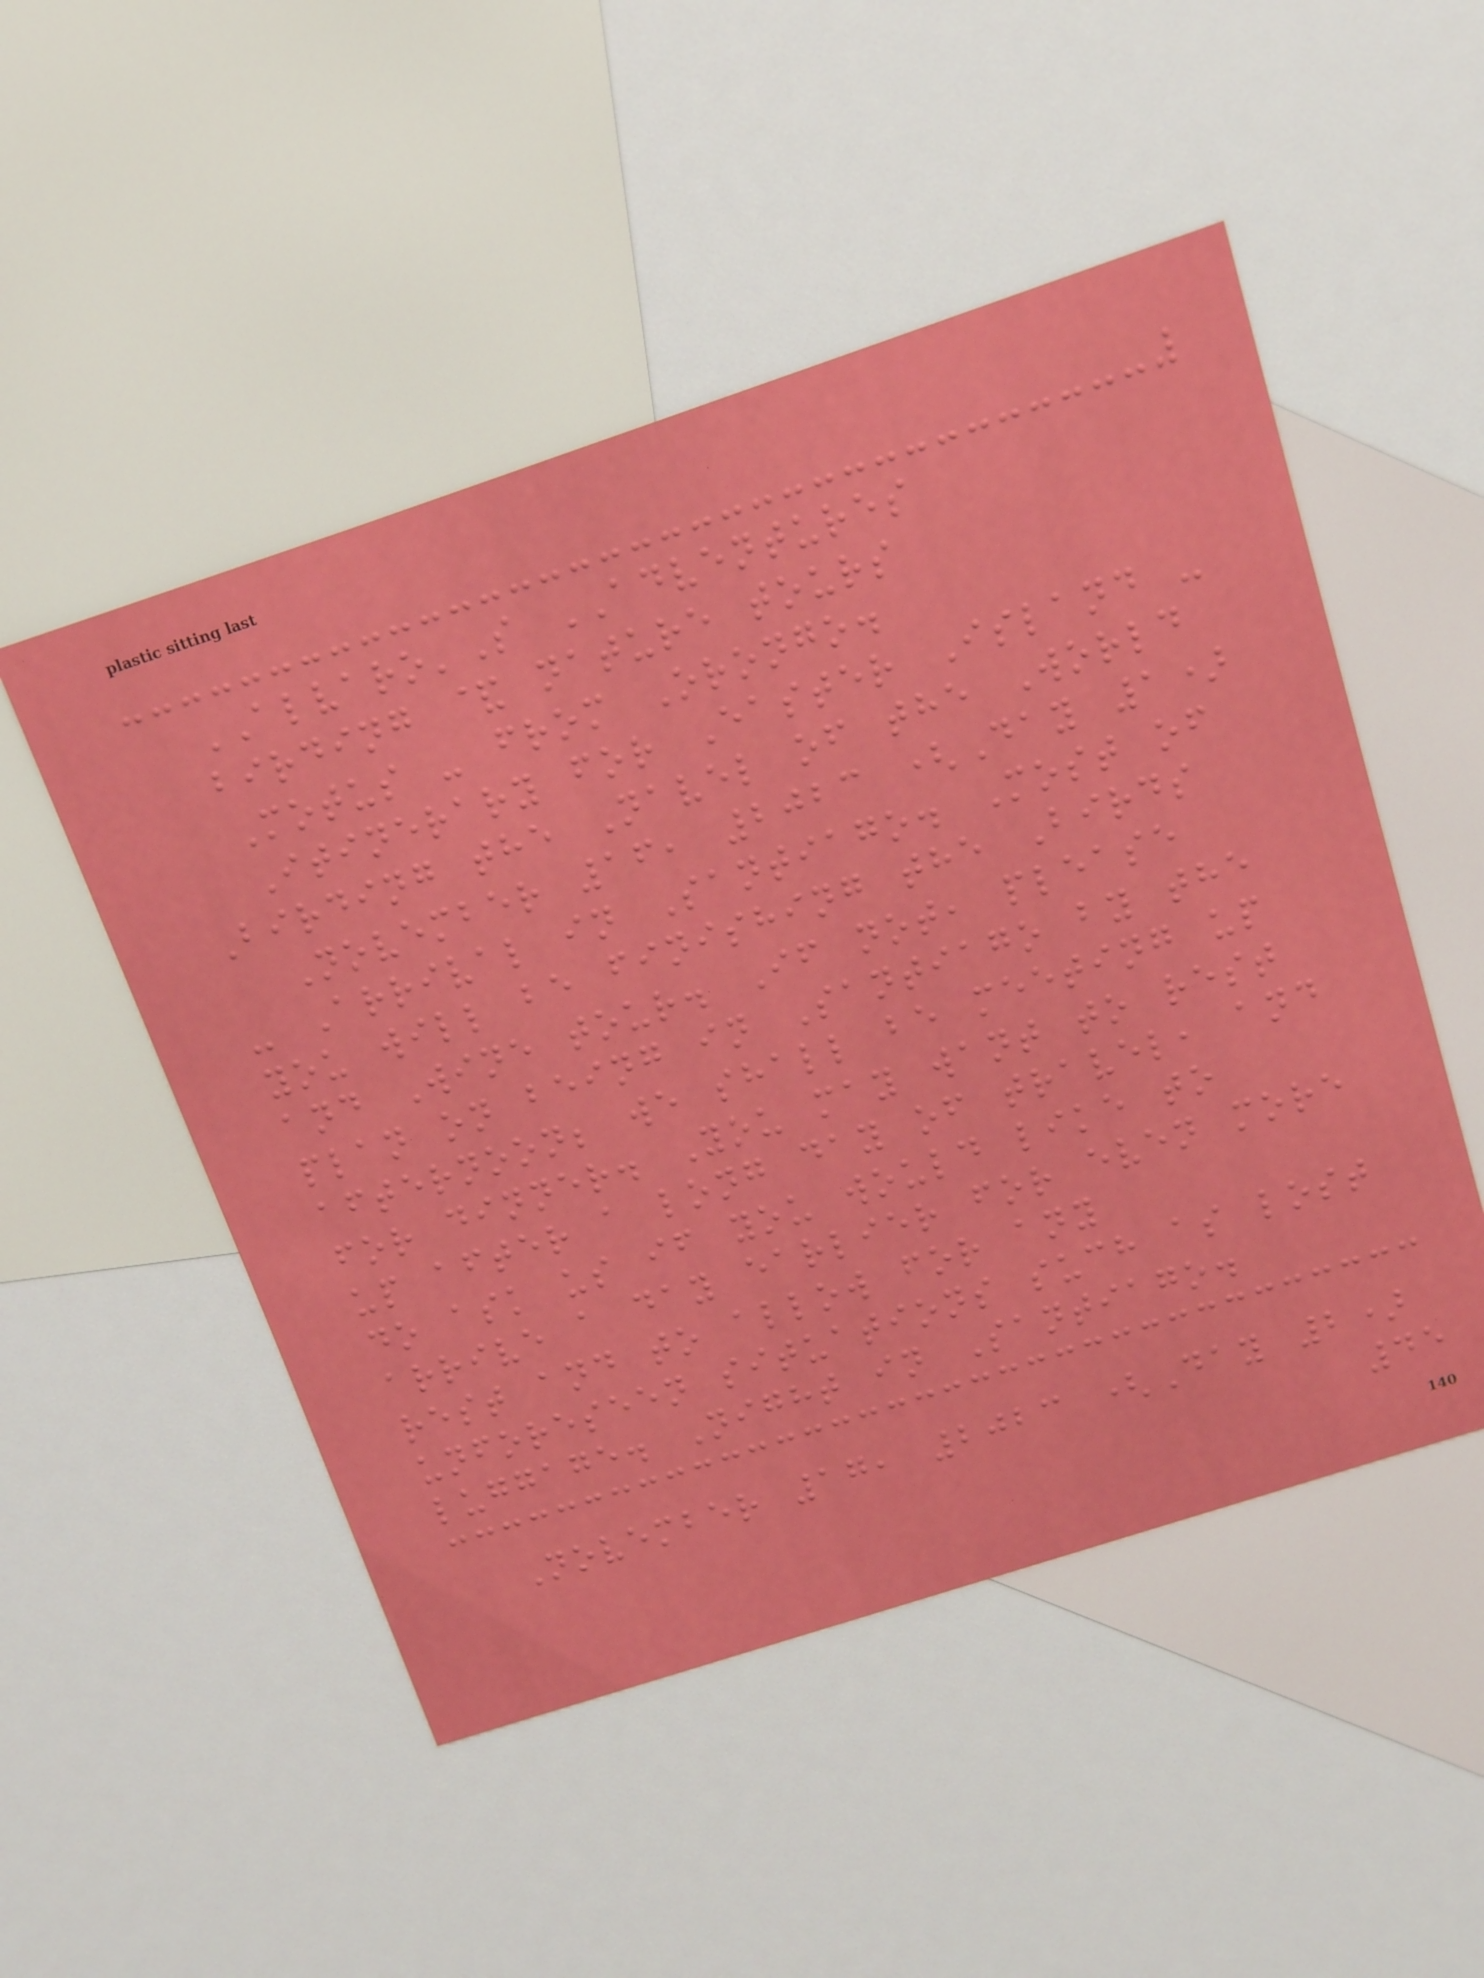ALVARO'S ADVENTURES
birding & nature tours
Motus - from Orongo.
Itinerary for Easter Island -
Birding the Navel of the World
November 16, 2023 (Day 1)
- Arrival in Santiago. Most of
you will be finishing the Birds
and Wine tour. If not, please
plan on being in Santiago by the
afternoon; we shall be meeting up
for dinner. You may want to rest
up after a long day of travel, and
do ask us if you would like to
arrive a day earlier for even more
rest and to allow for any
unforeseen situations such as lost
luggage. Night in Santiago.
November 17, 2023 (Day 2)
45
